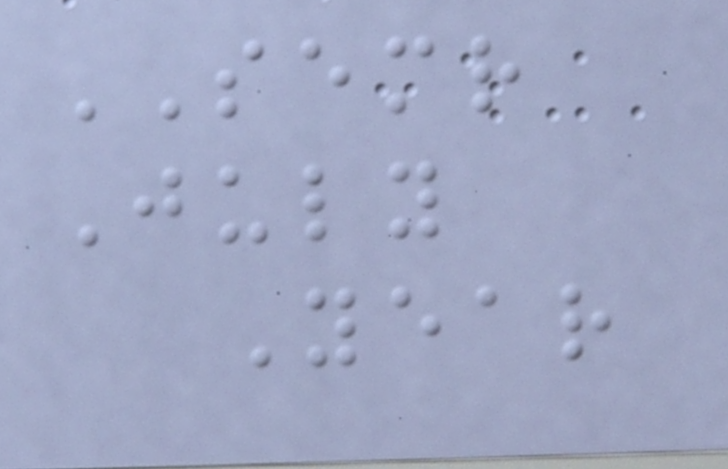SEMR
July
Year
